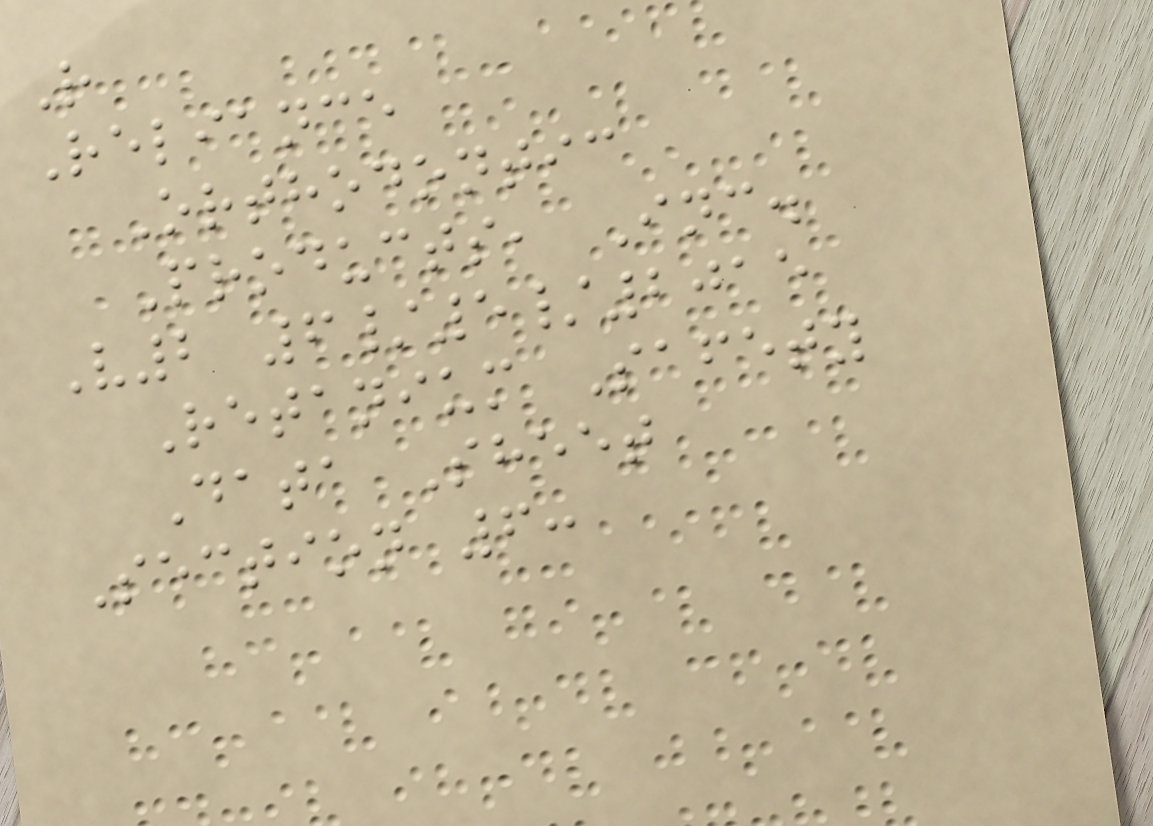R
Reliance
Orthodontic
Products, Inc.
V2 6/5/2015
Retanium Safety
Data Sheet
Section 6:
